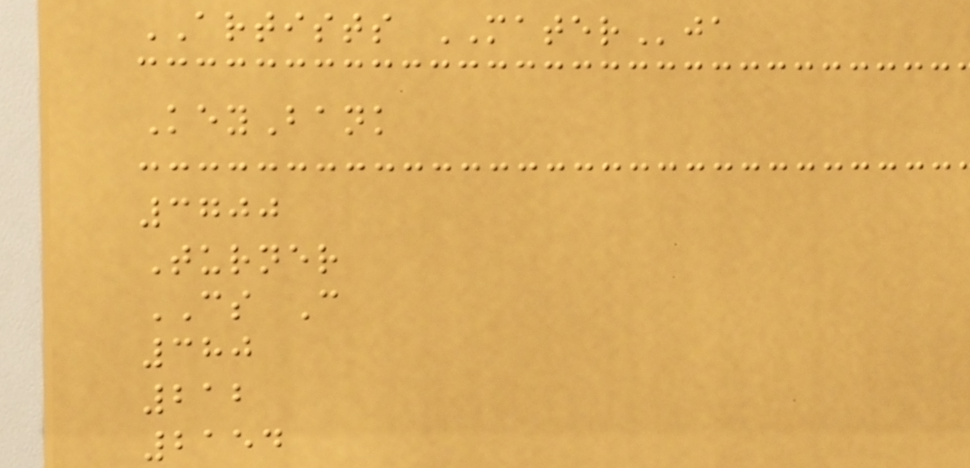ARTISTS MATERja
KeyBank
3700
Turner
CS C
380
212
2154
